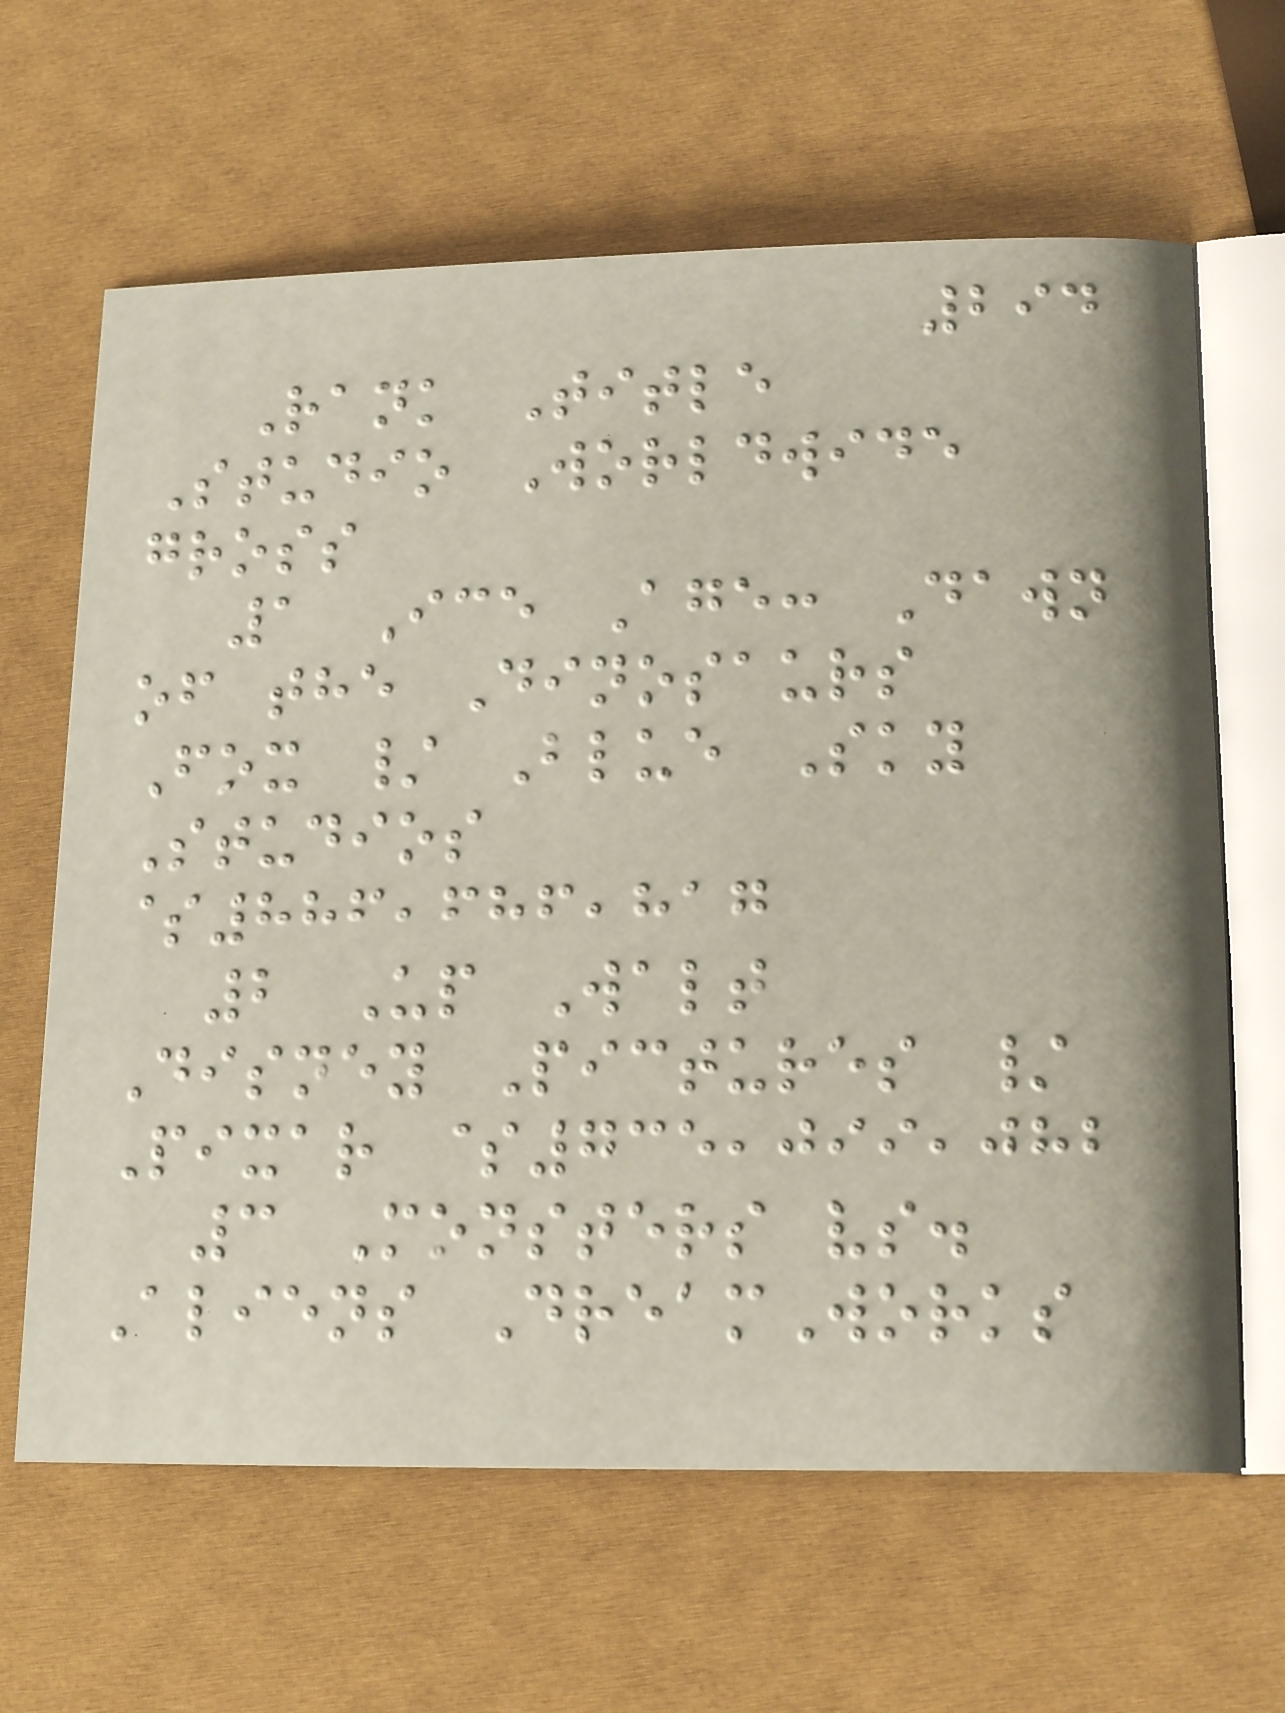294
Rank Title
Studio Worldwide
gross
1 Ice Age: Dawn
of the Dinosaurs
Fox / Blue Sky
Studios
$886,686,817
2 Up Walt
Disney Pictures /
Pixar $735,099,082
3 Monsters vs.
Aliens DreamWorks
